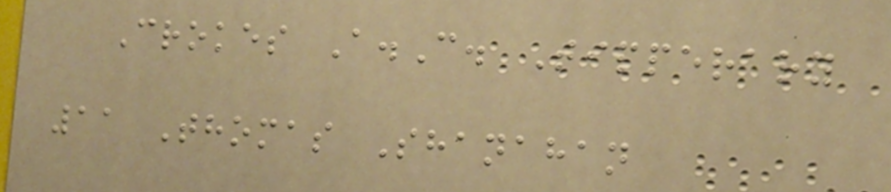Crokes A.C. Tipperary
11 Thomas Shanahan
